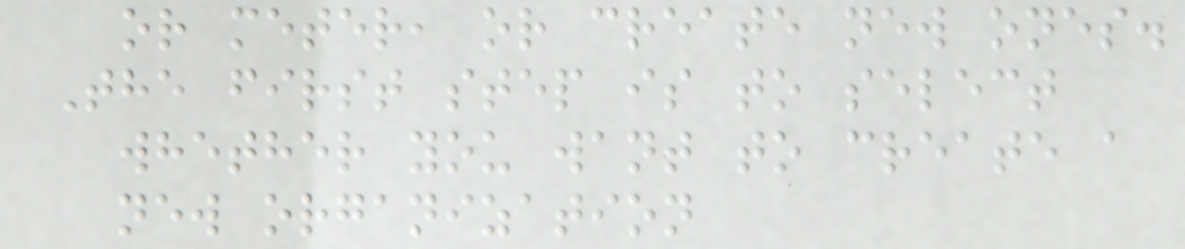or meter, or create new ones.
The first step is to select
whether you want to create a
new organization
